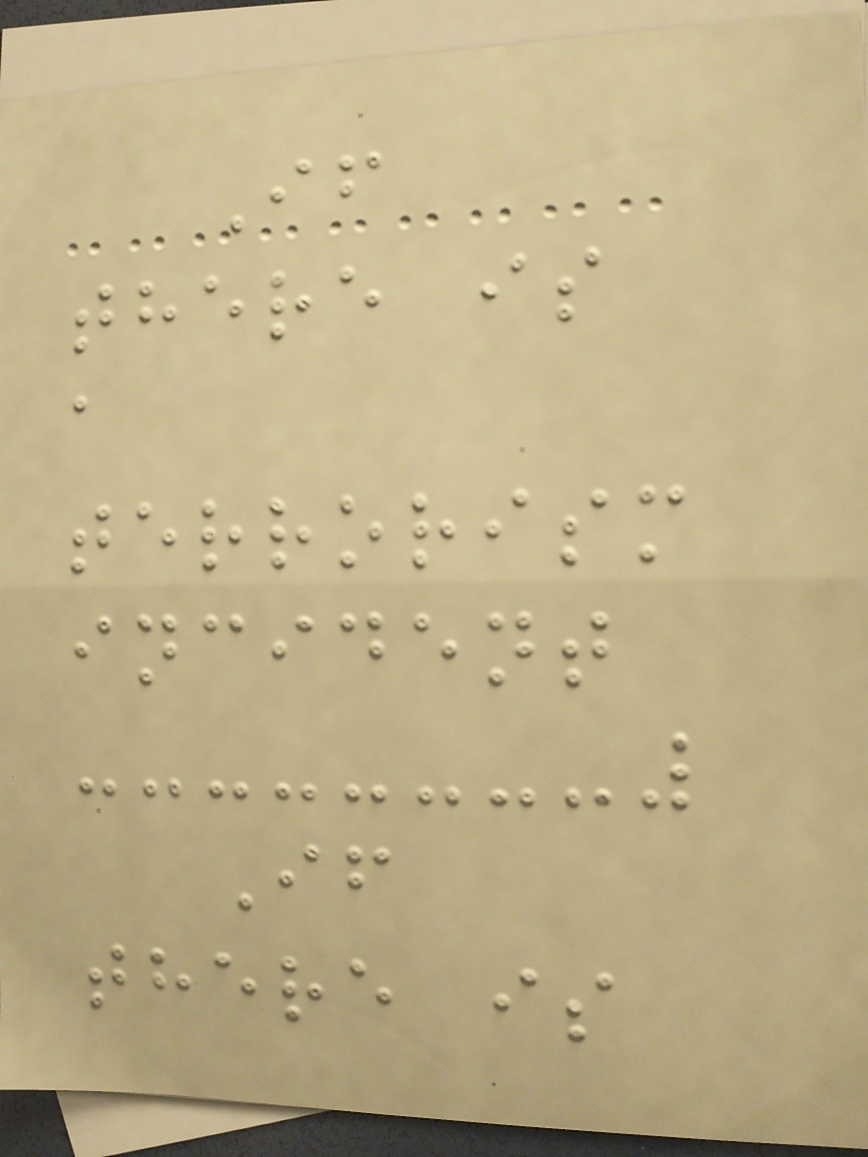If
there is
a
terrorism
incident
If
there is
